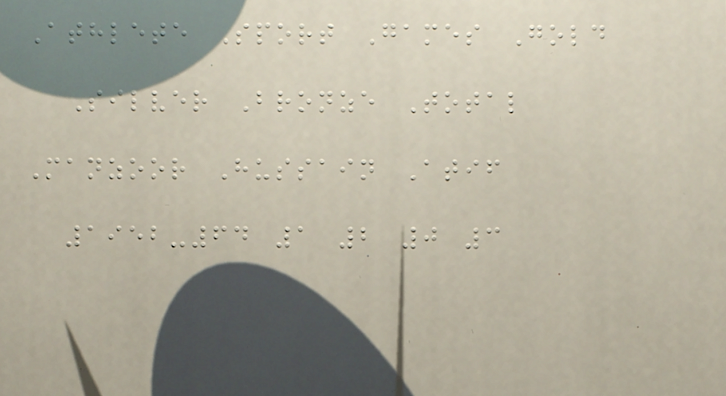Athlete Sport Games Gold
Silver Bronze Total
Manzoor Hussain Atif
1952-64 1 2 0 3
